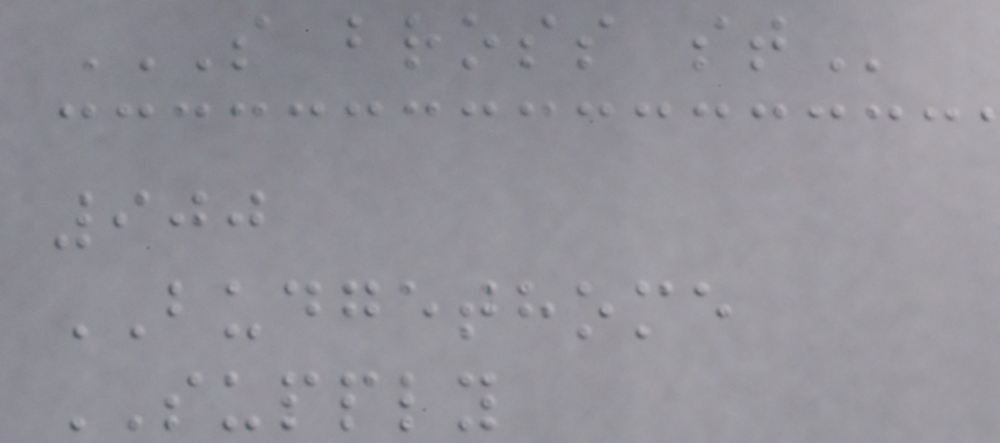S BROSS ST
900
BUDGETHOME
SUPPLY
